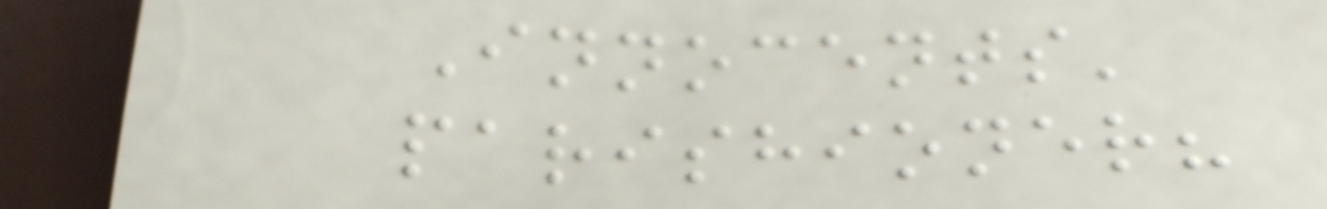Innocents'
parishioner?
